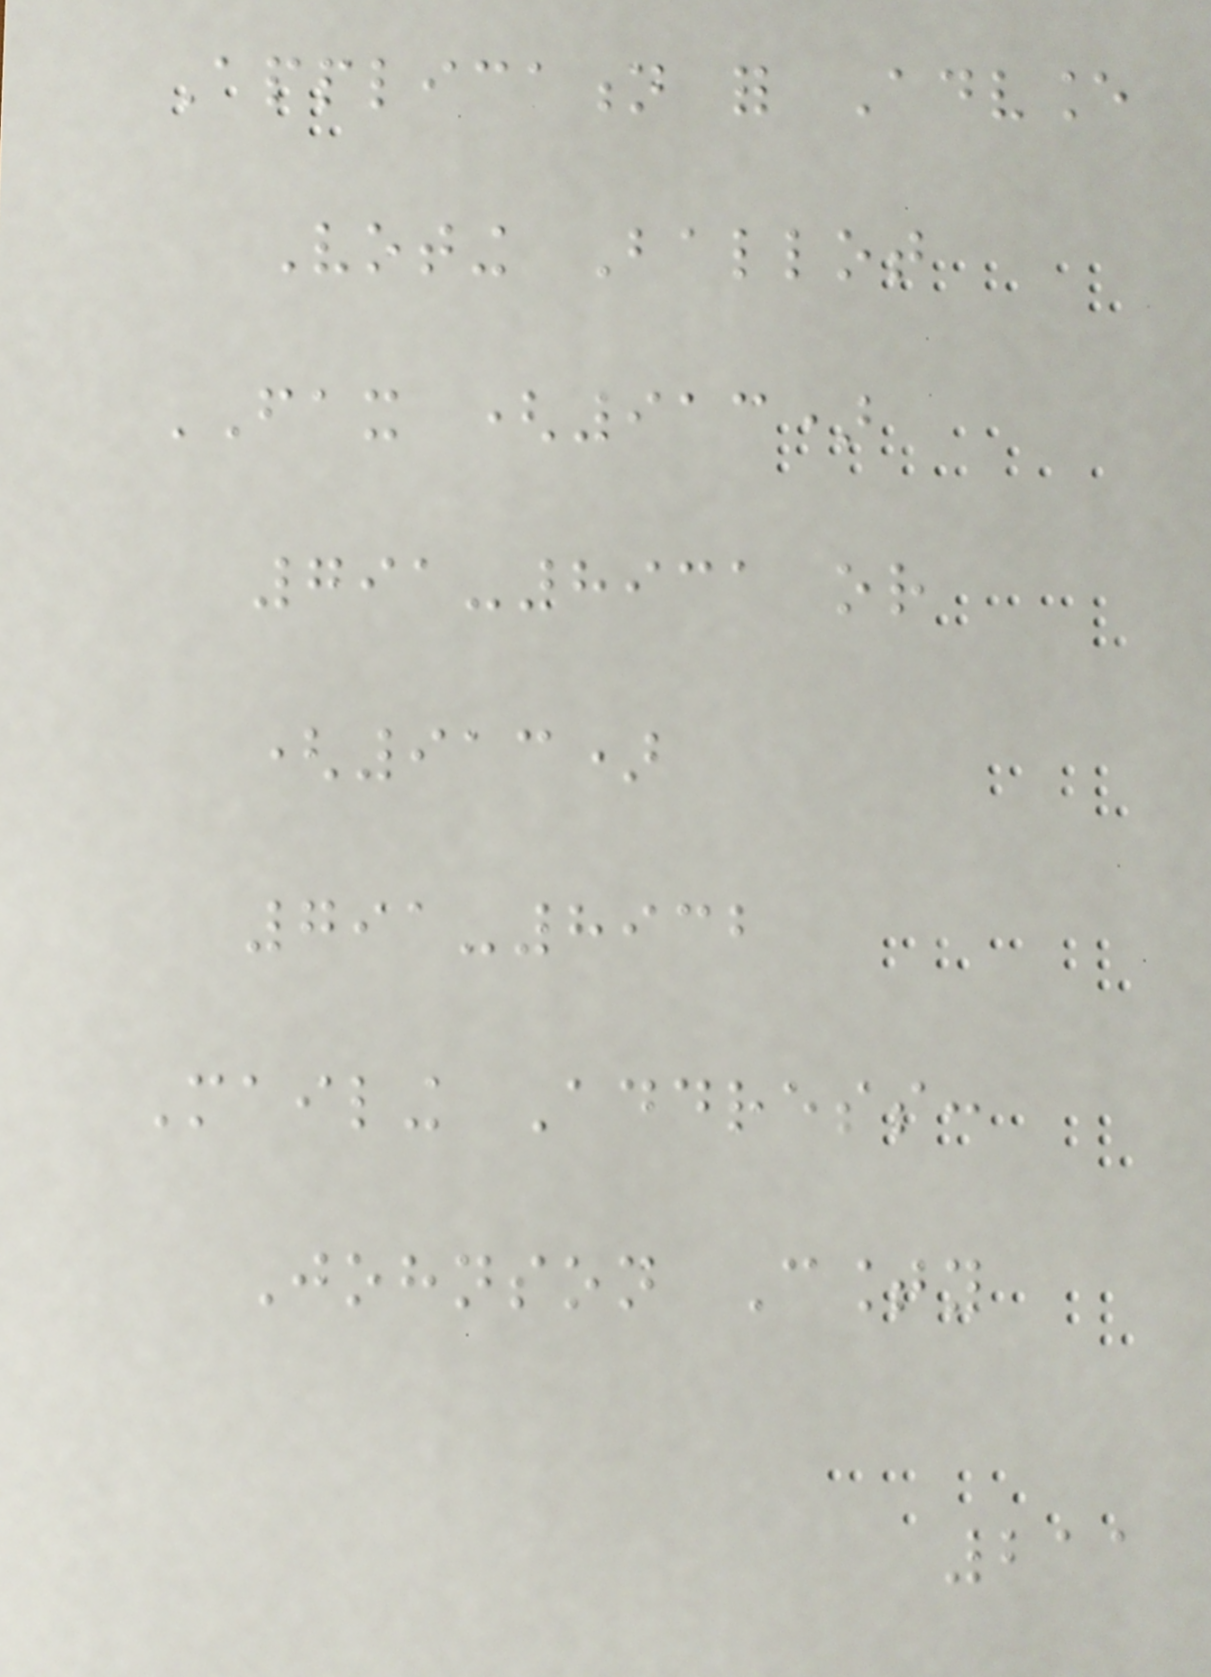Application for Advance
Voting Ballot
FAX (913)
791-8931 or
(913)
791-8932
Mailing Address:
Johnson County
211
